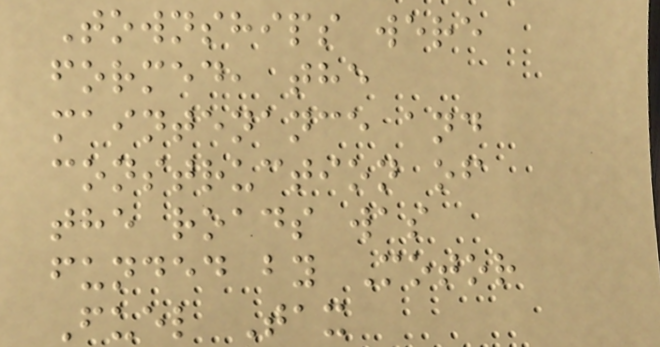Townships were
formed, the
maintenance and
construction of
the roads was
funded by Motor
Fuel Tax
